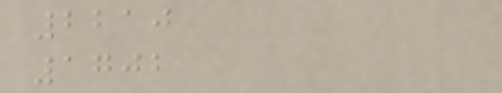2210
1702
